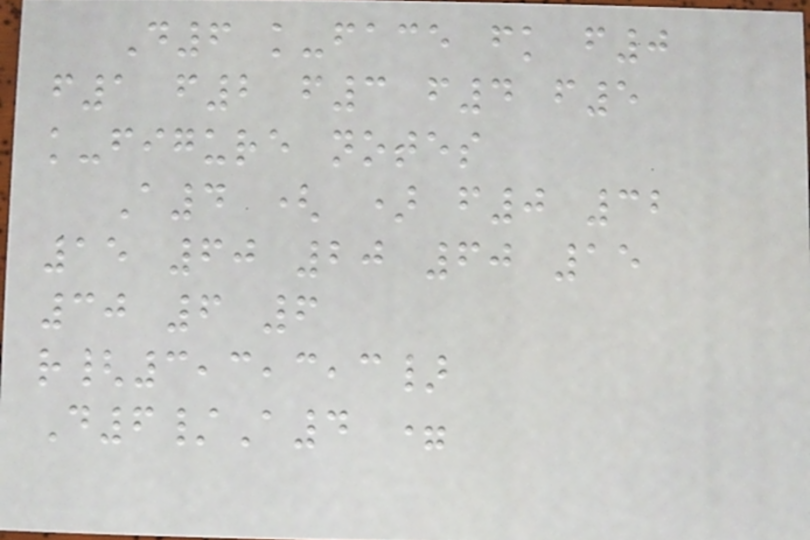D6 k-face fk f0
f1 f2 f3 f4 f5
k-figure notes
A4 ( ) f0 32
15 60 20 60 15
30 6 6
r{3,3,3,3}
D6/A4 =
